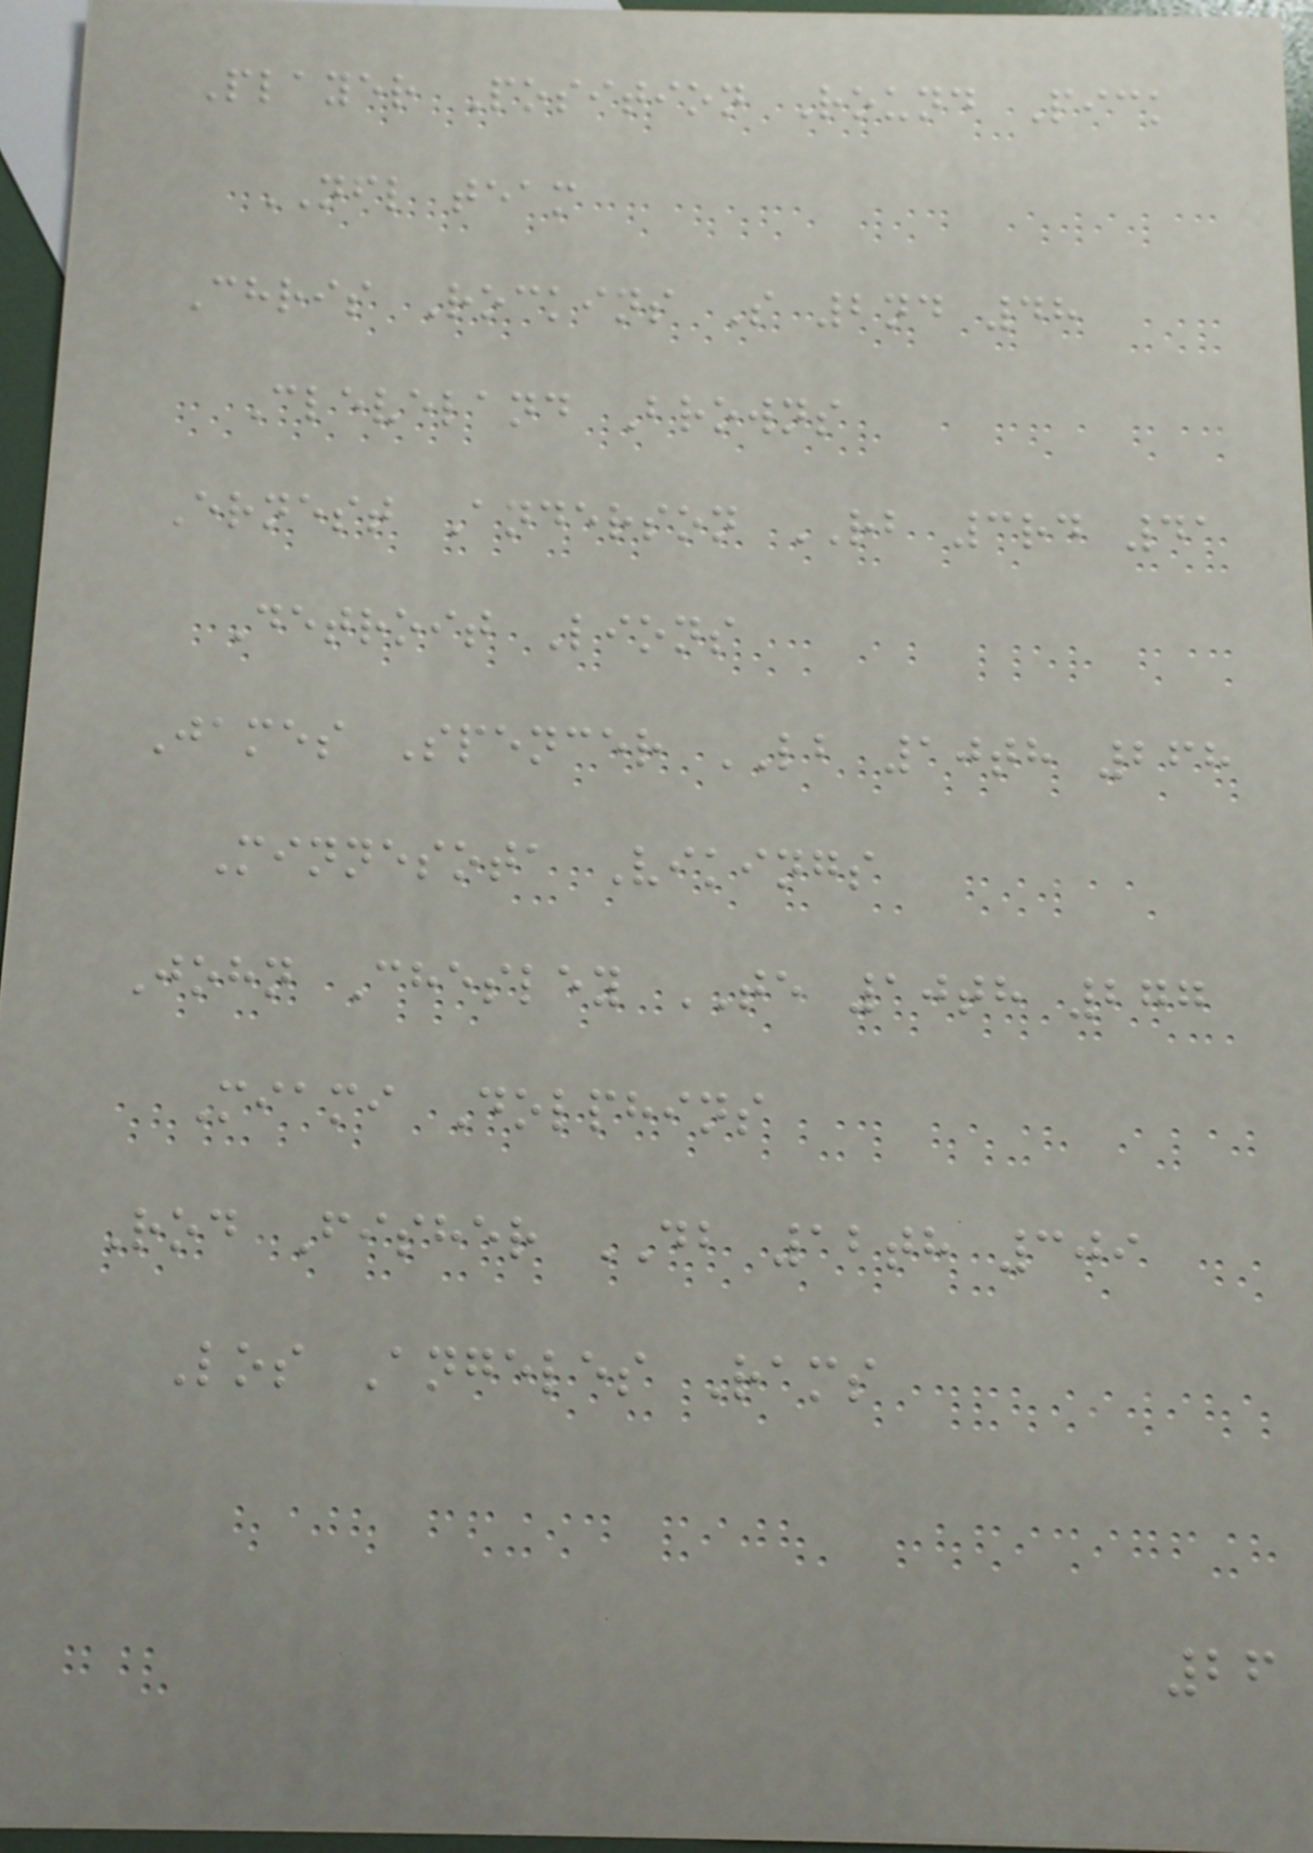Player Position Round Pick
NFL team
Chris Rockins S 2nd 48
Cleveland Browns
Ernest Anderson RB 3rd 41
Detroit Lions
James Spencer LB 10th 268
Minnesota Vikings
John Chesley TE 10th 277
Miami Dolphins
Rod Fisher DB 12th 309
Los Angeles Rams
26
